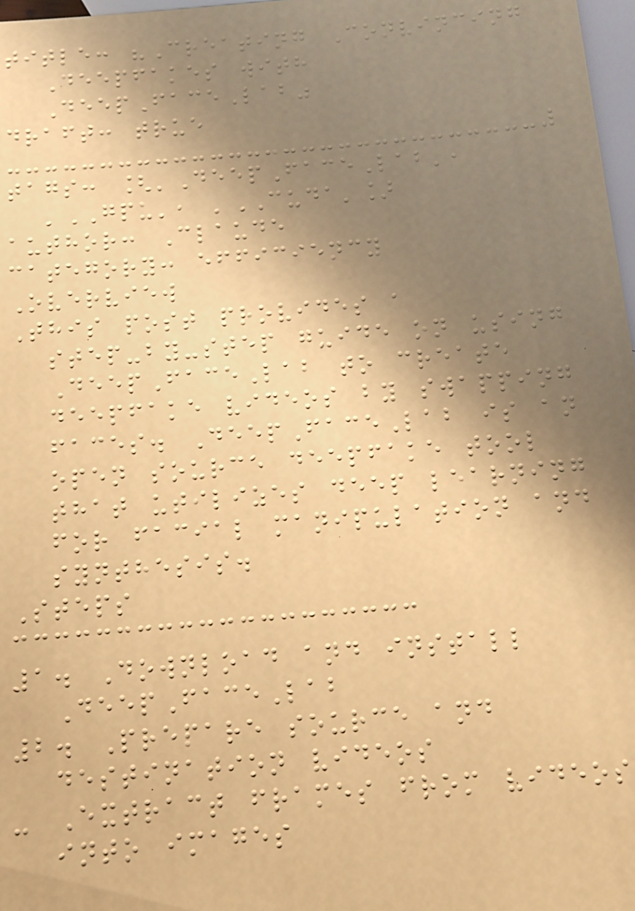title: "Creating Convincing
Deepfakes with
DeepFaceLab"
draft: true
tags: ['DeepFaceLab',
'GPU', 'CUDA']
author: Claude
category: efficiency
Overview
This post provides a
step-by-step guide on using
DeepFaceLab to create
deepfake videos by swapping
faces. DeepFaceLab is an
open source deepfake tool
that utilizes deep learning
for facial manipulation and
synthesis.
Steps
1. Download and install
DeepFaceLab
2. Prepare source and
destination videos
- Extract frames from videos
into images
